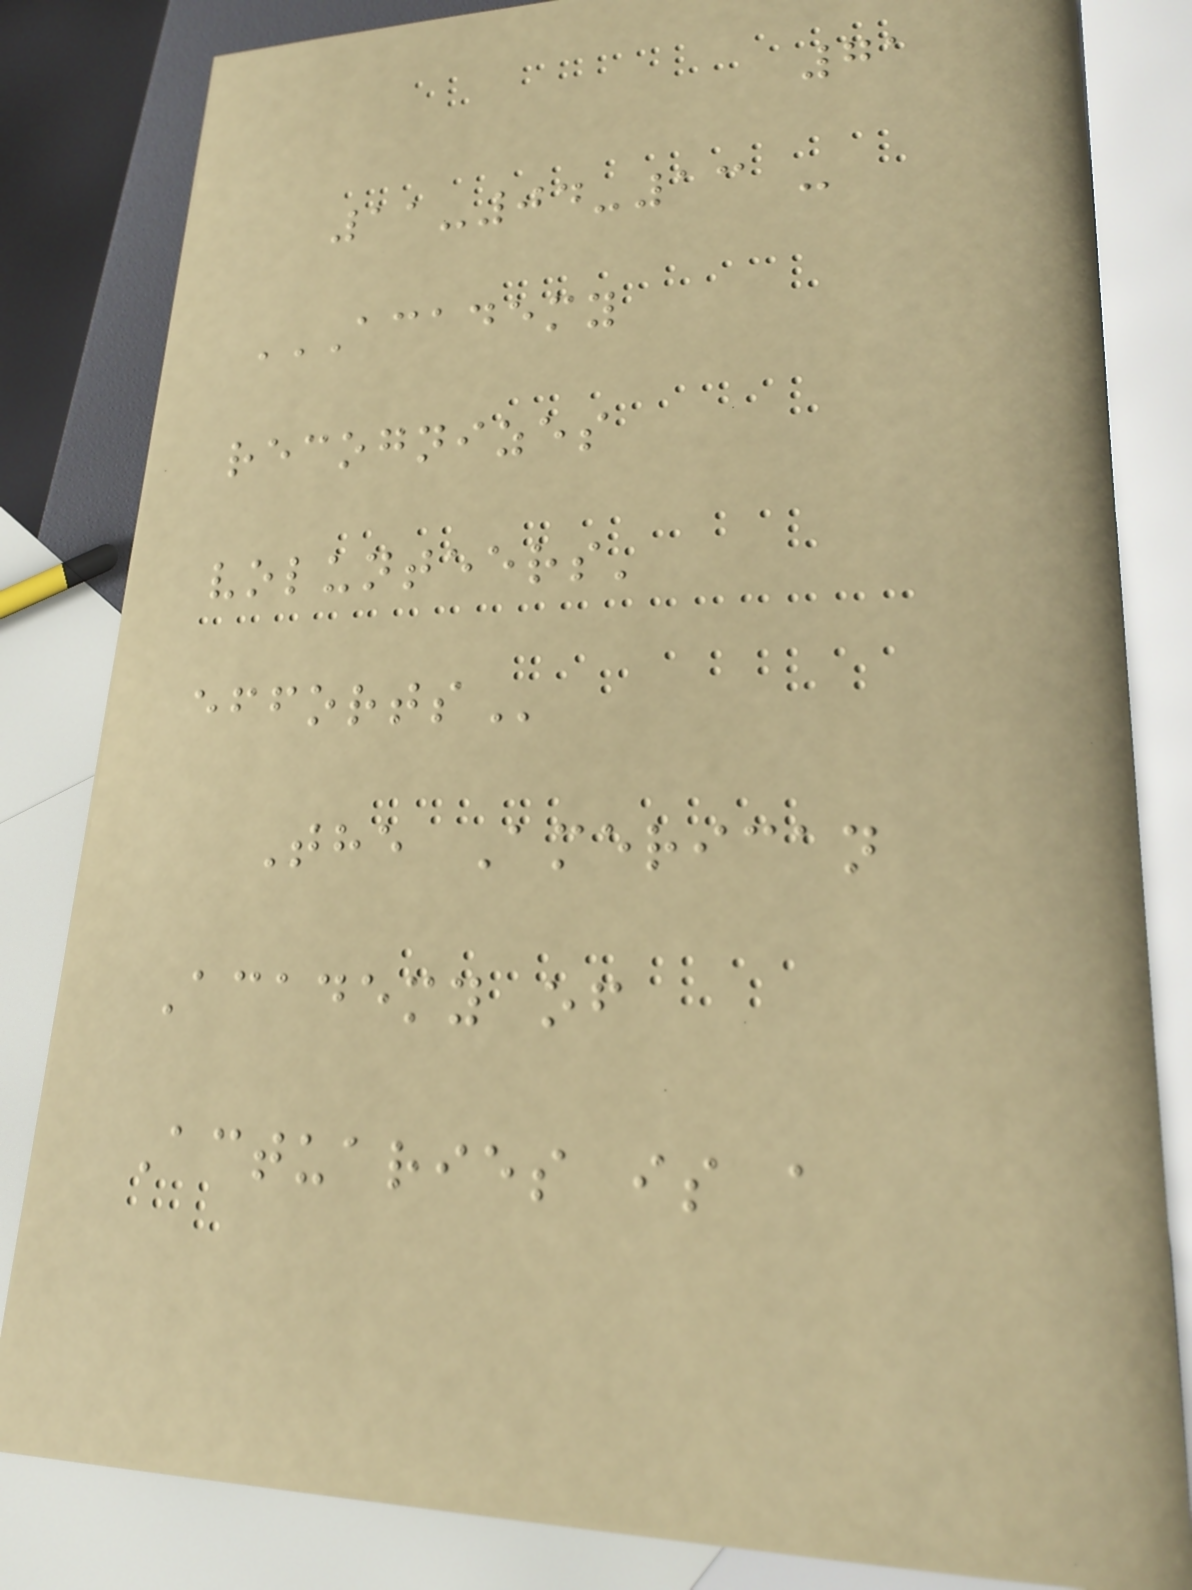71
11-04-13 -
ACADEMY
RECOGNIZES
VOLUNTEERS'
EFFORTS
The American
Academy of
Actuaries is a
